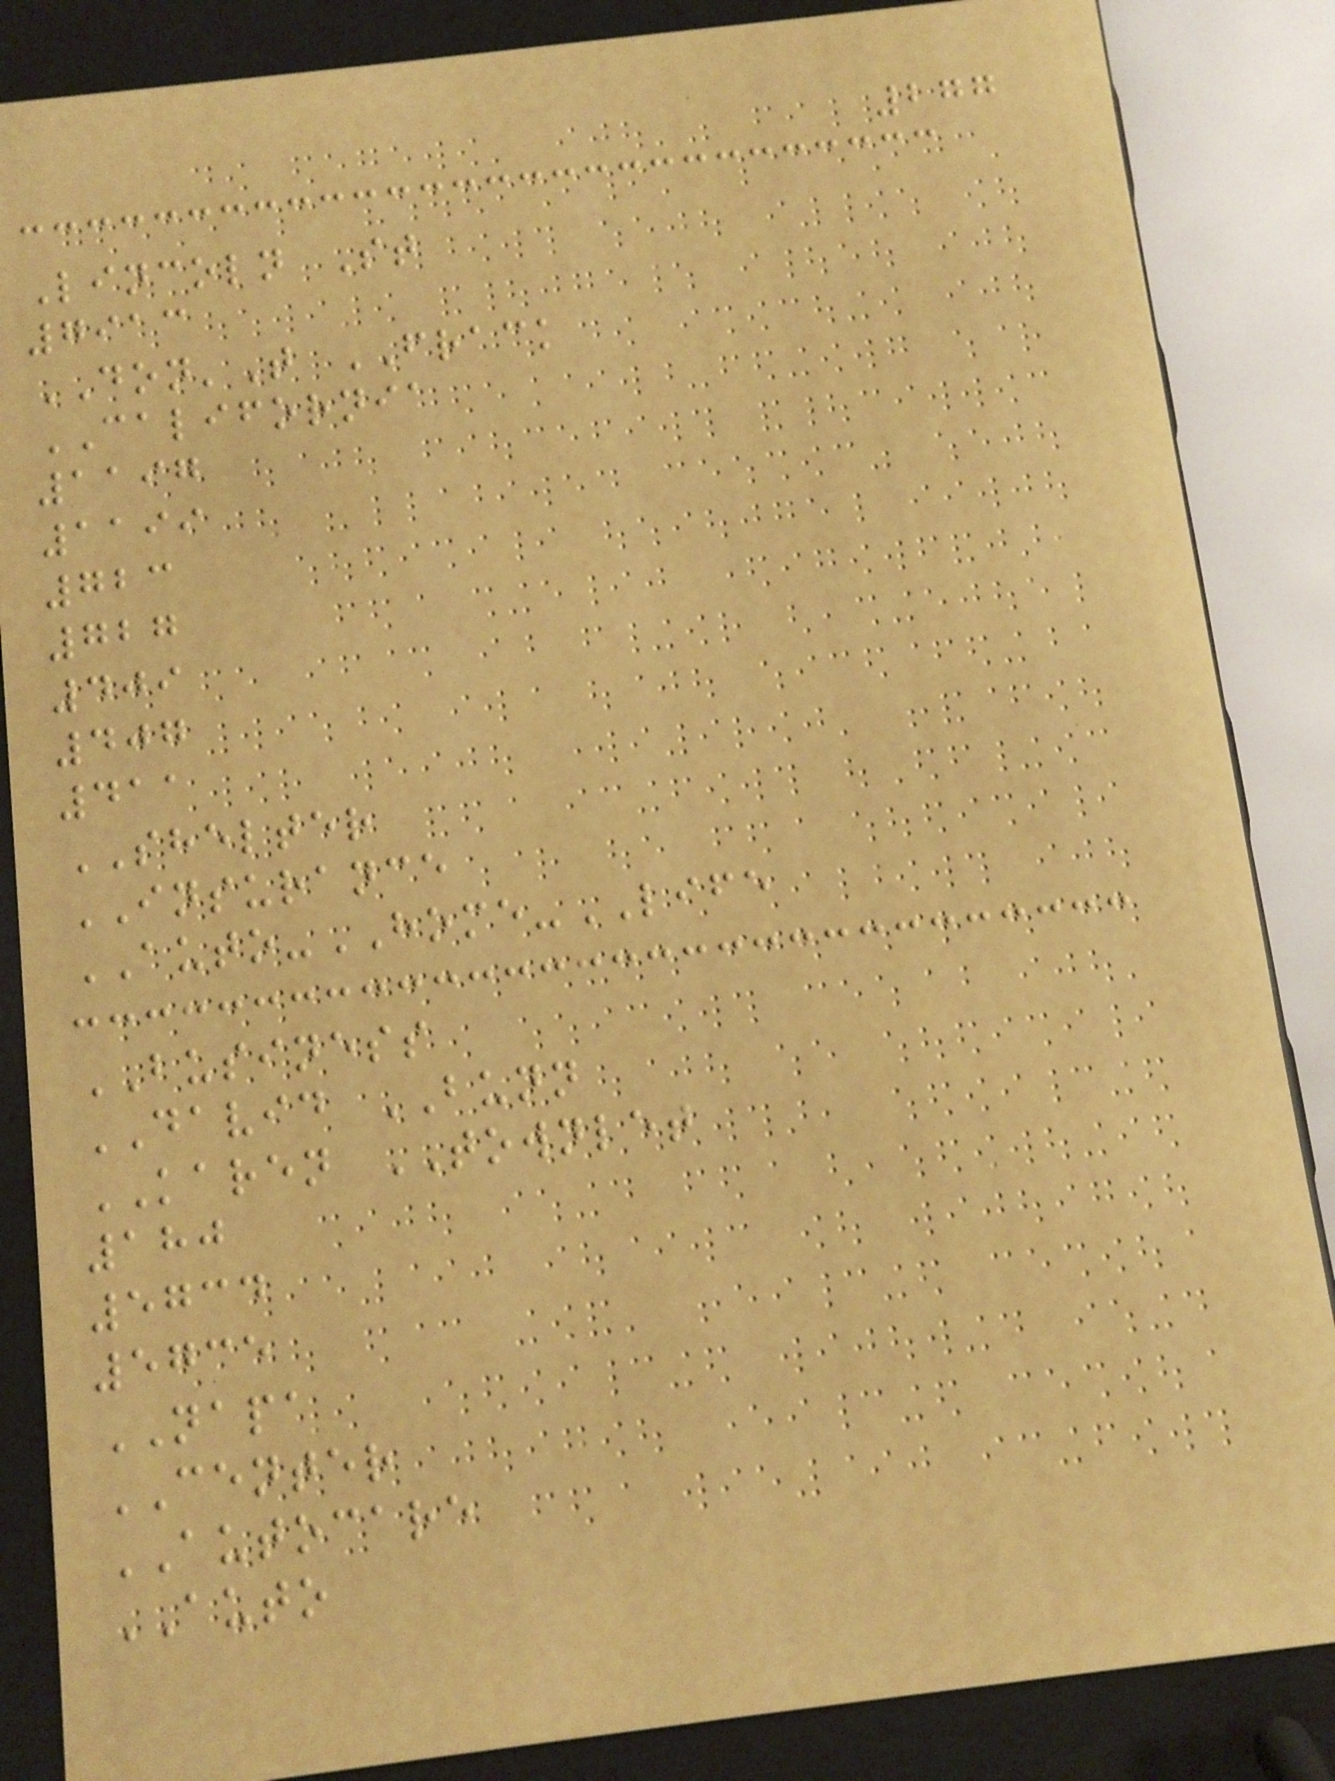277
Lincoln St
7913
DON'T FRACK
CALIFORNIA
1197
1199
723
727
409
407
411
SHELTER
INSURANCE
AUTO-HOME-LIFE
BUSINESS
DAVID BUNN
KAREN TOWNLET
180
5734
5735
NAPA
CENTER
AUTOCARE
AUTO
